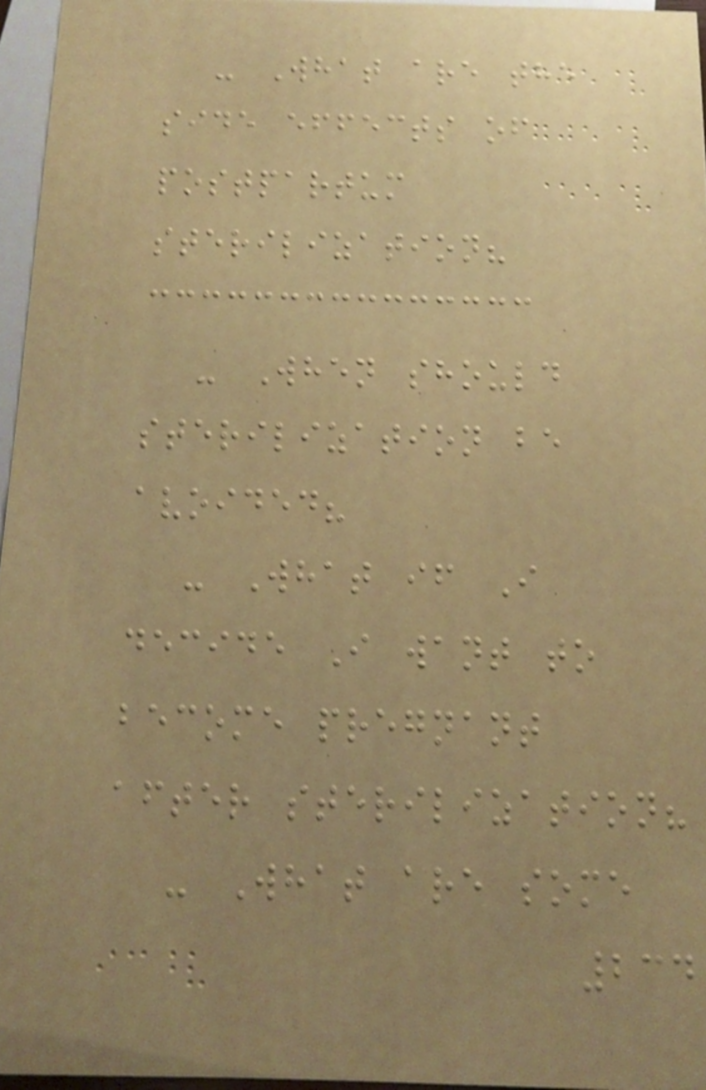- What are the
side effects of
postpartum
sterilization?
- When should
sterilization be
avoided?
- What if I
decide I want to
become pregnant
after sterilization?
- What are some
234
